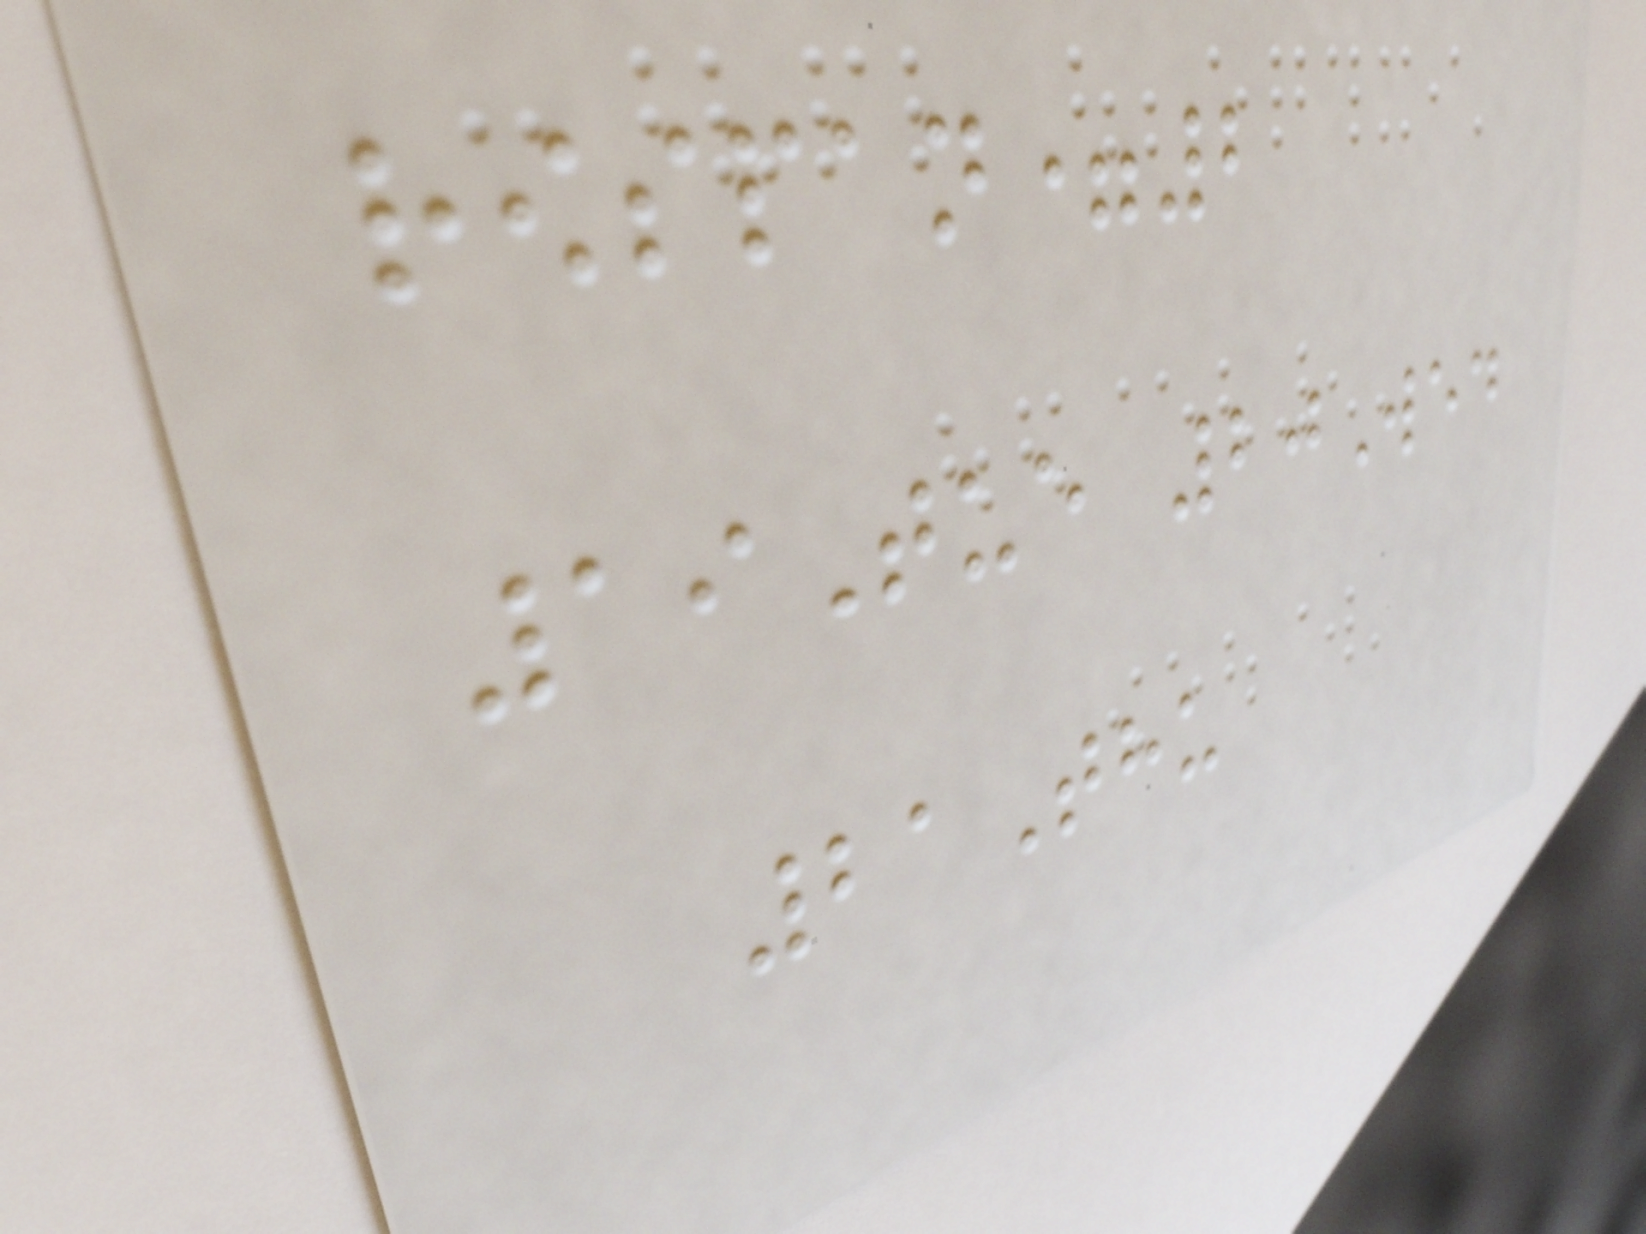rowspan=2
19Tue 20Wed
21Thu
